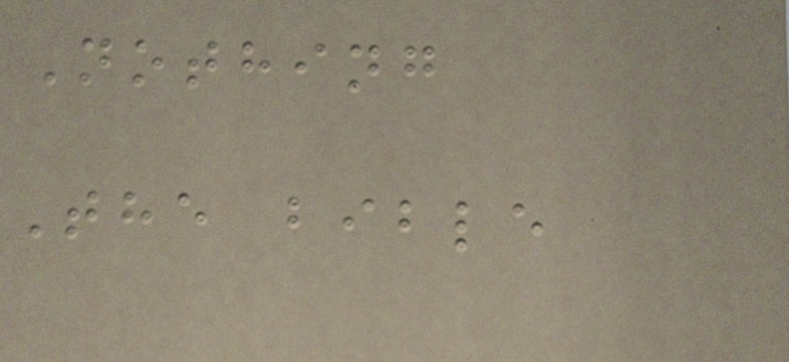Nothing
The bible
